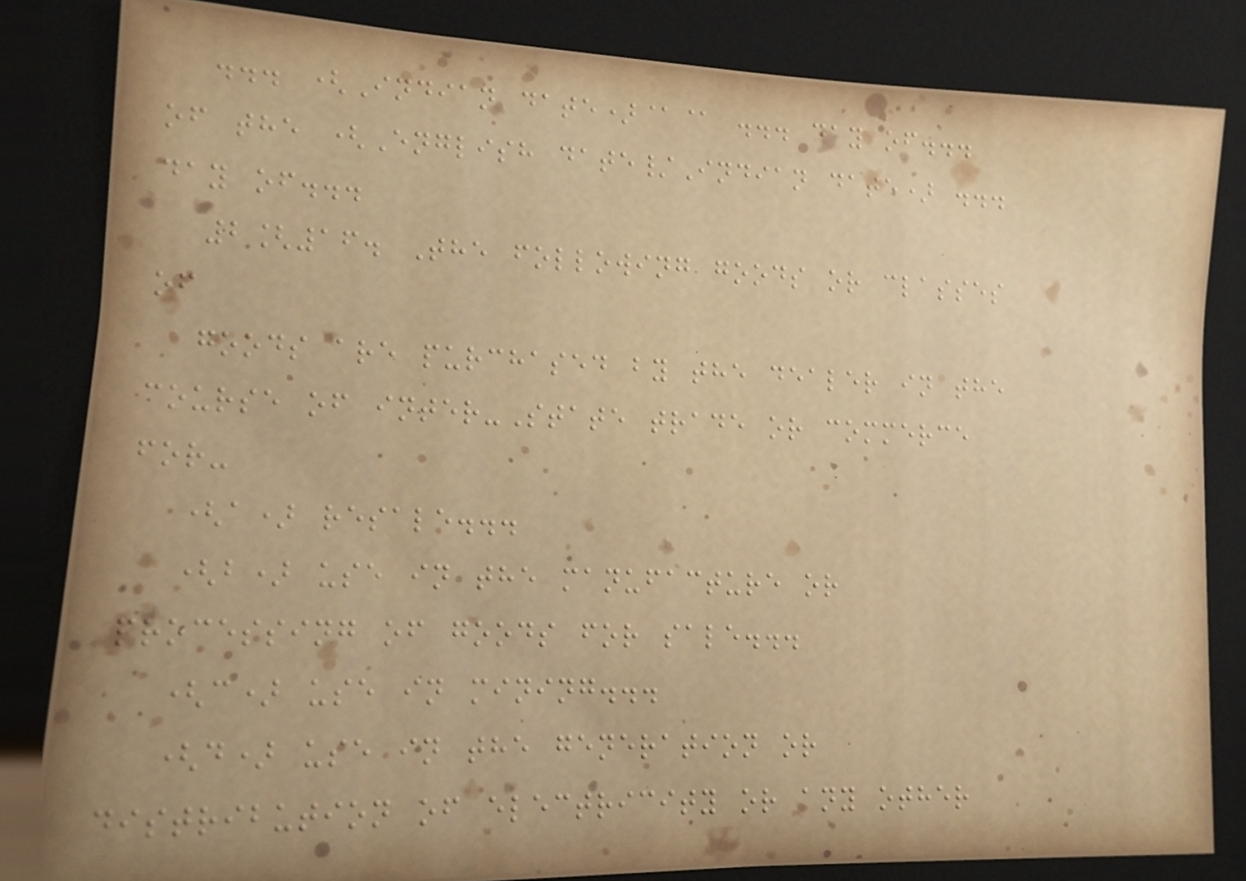... (Indian date)@@ ... day of...
of the (English date/Indian date) ...
day of...
2[16. The following goods or classes
of
goods are purchased by the dealer in the
course of inter-State trade or commerce
for-
(a) resale...
(b) use in the manufacture or
processing of goods for sale...
(c) use in mining...
(d) use in the generation or
distribution of electricity or any other
